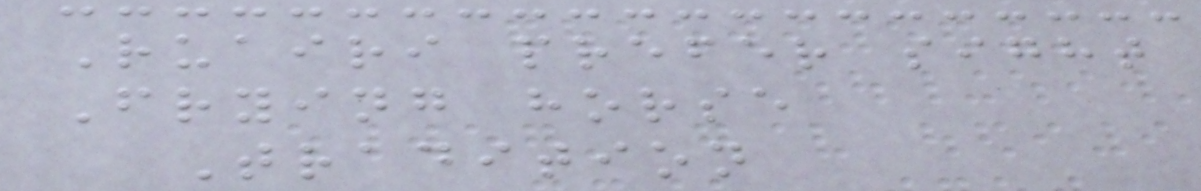Ruairi prefer sight
Frying horse
Tradition
